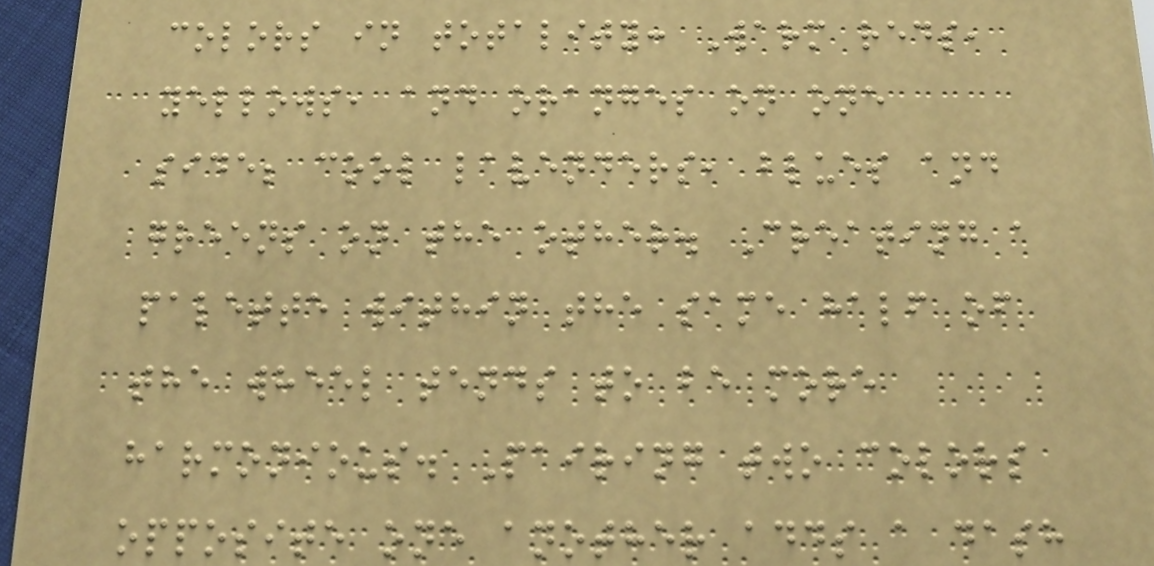colors in totality: Warm reds,
yellows, and oranges on one
side; cool lavenders, blues and
greens on the other. Creating a
palette within the same half of
the wheel tends to be more
harmonious. Pairing two colors
opposite one another adds a dash
